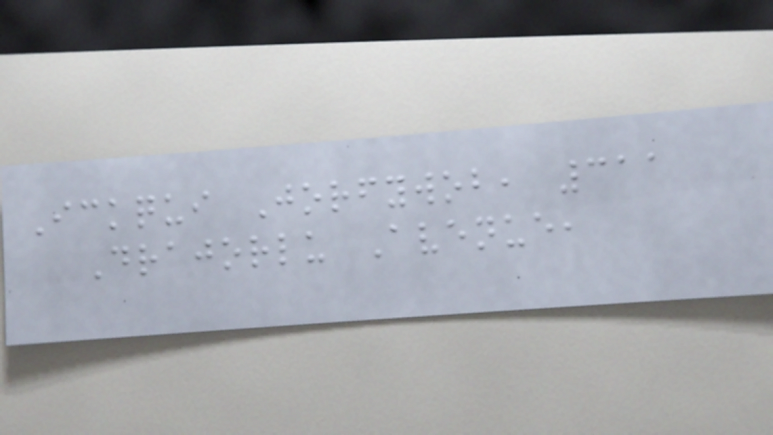Ickqui Jorfywob, 311
Drajorlu Avenue,
